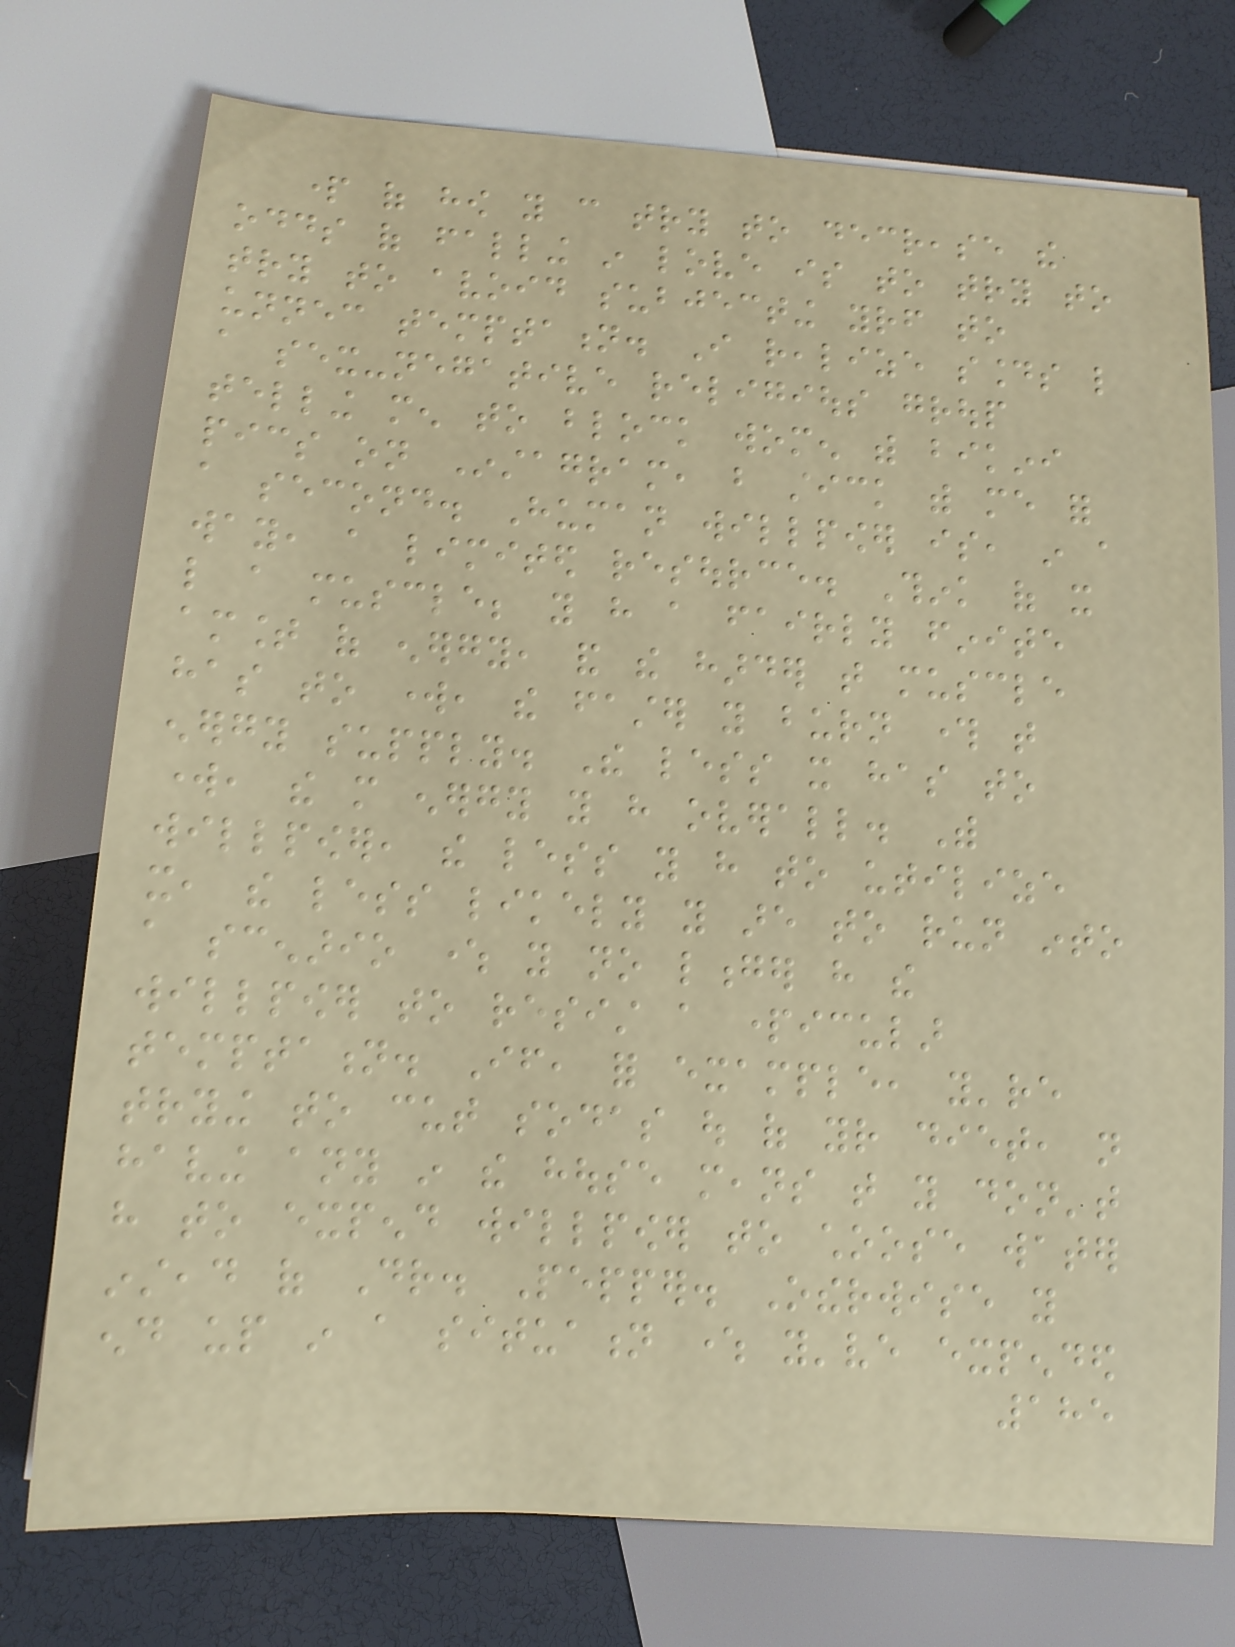part of how you can try to decrease the
odds of falling in love is to try to
try to avoid subjecting yourself to
unnecessary temptation. I realize sounds like
a sex-negative religious group
telling men to block women with bikini
pics on Instagram, but stick with me for
a second. Human willpower is, in a
way, a limited resource. Think of it
like a muscle; you have a fairly finite
amount of energy, and the harder that muscle
has to work, the faster you burn through that
energy supply. The less it has to
work, the more energy you have overall. With
willpower, the less you have to utilize
it, the less likely you are to run into
a scenario where you no longer have the
willpower to resist a particular
temptation. If, for example, you're
trying to cut sodas out of your diet, not
having any in the house means that you don't
have to expend willpower to choose water
instead of Dr. Pepper. Otherwise you
end up in a situation where you've expended
185
